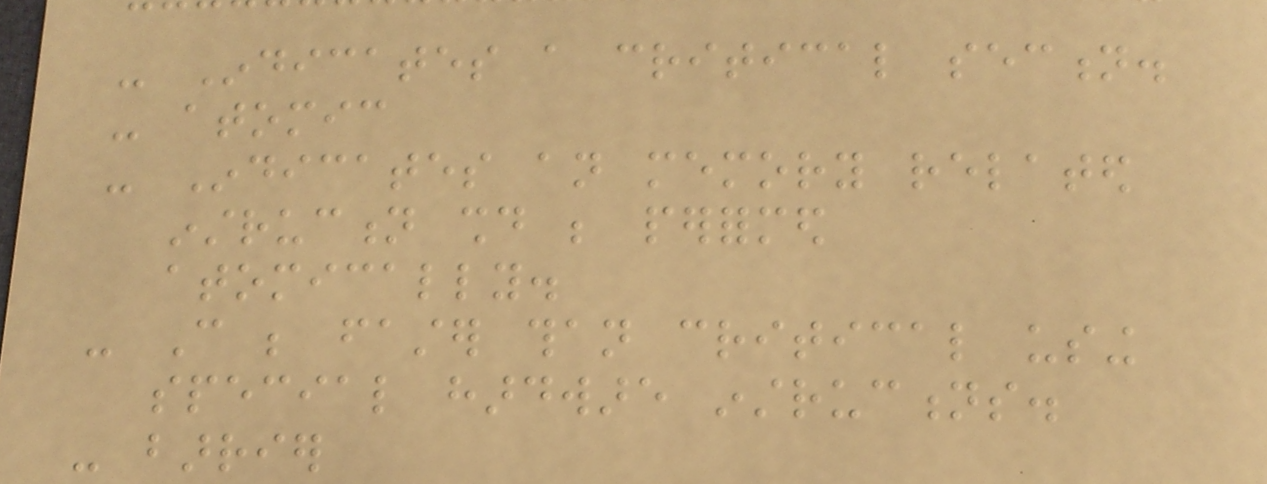- Indicates a critical section.
- atomic
- Indicates an memory related
instruction should be performed
atomically.
- Can be faster than critical using
special hardware instructions.
- barrier
